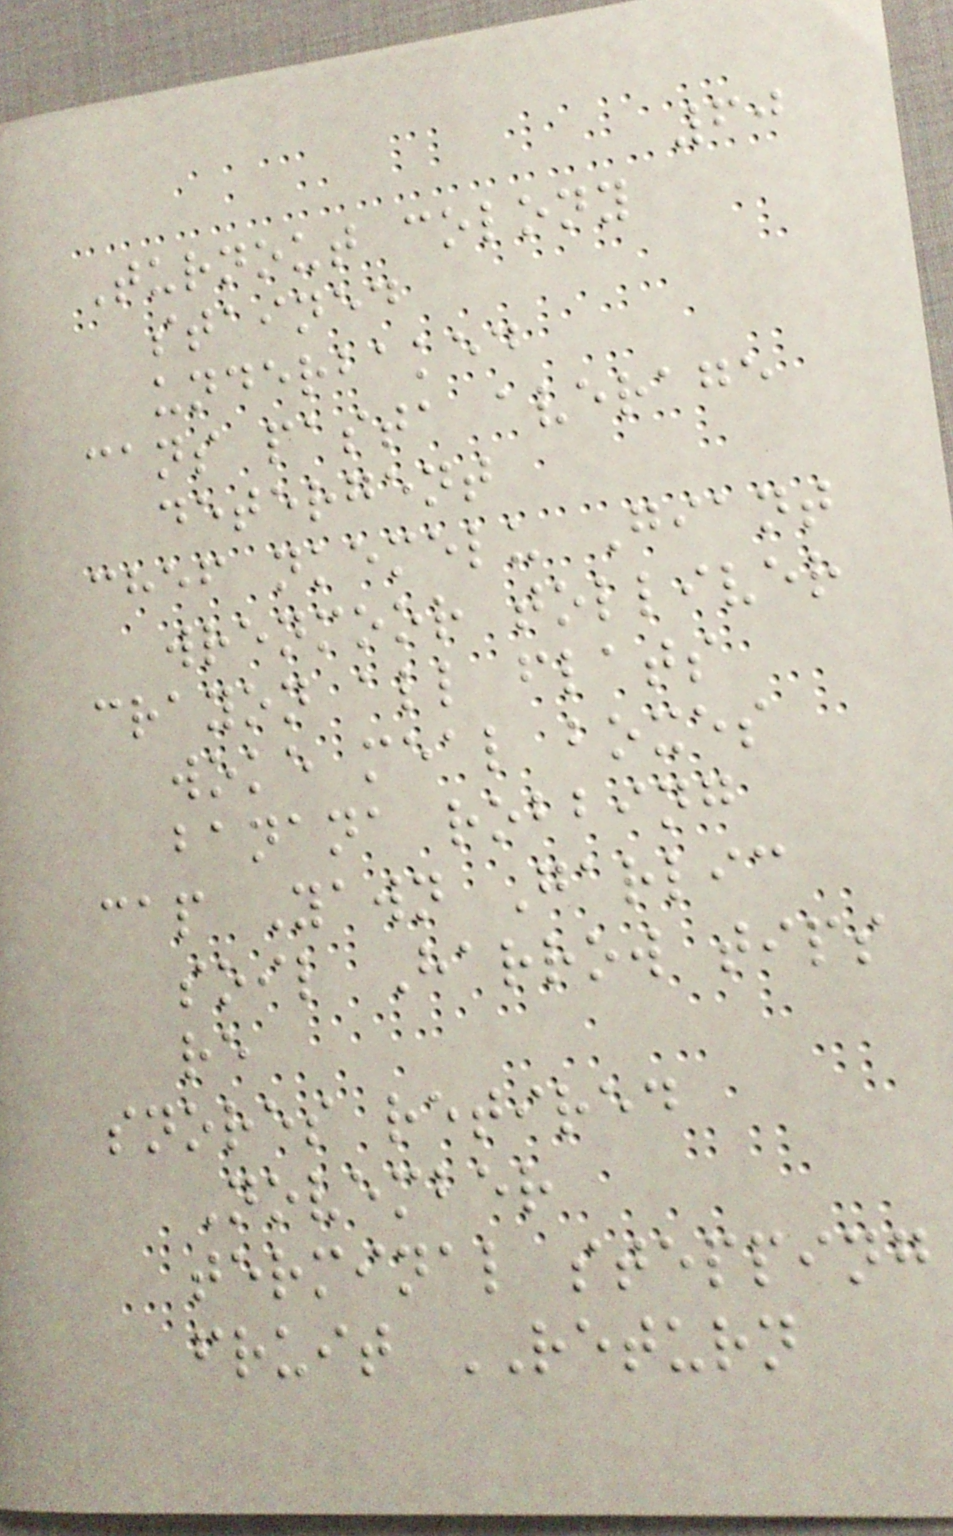60
Turnout colony
stained
underbaked
cans pasta average
detergent
chef nkemelu Giant
wrenmoor tolliver
crayon all flats
woke meal boxes
banana robbing
cap Yawn Garlic
soil Harrow tips
re
snores retired
November
terminal stepping
fruit RETURN
